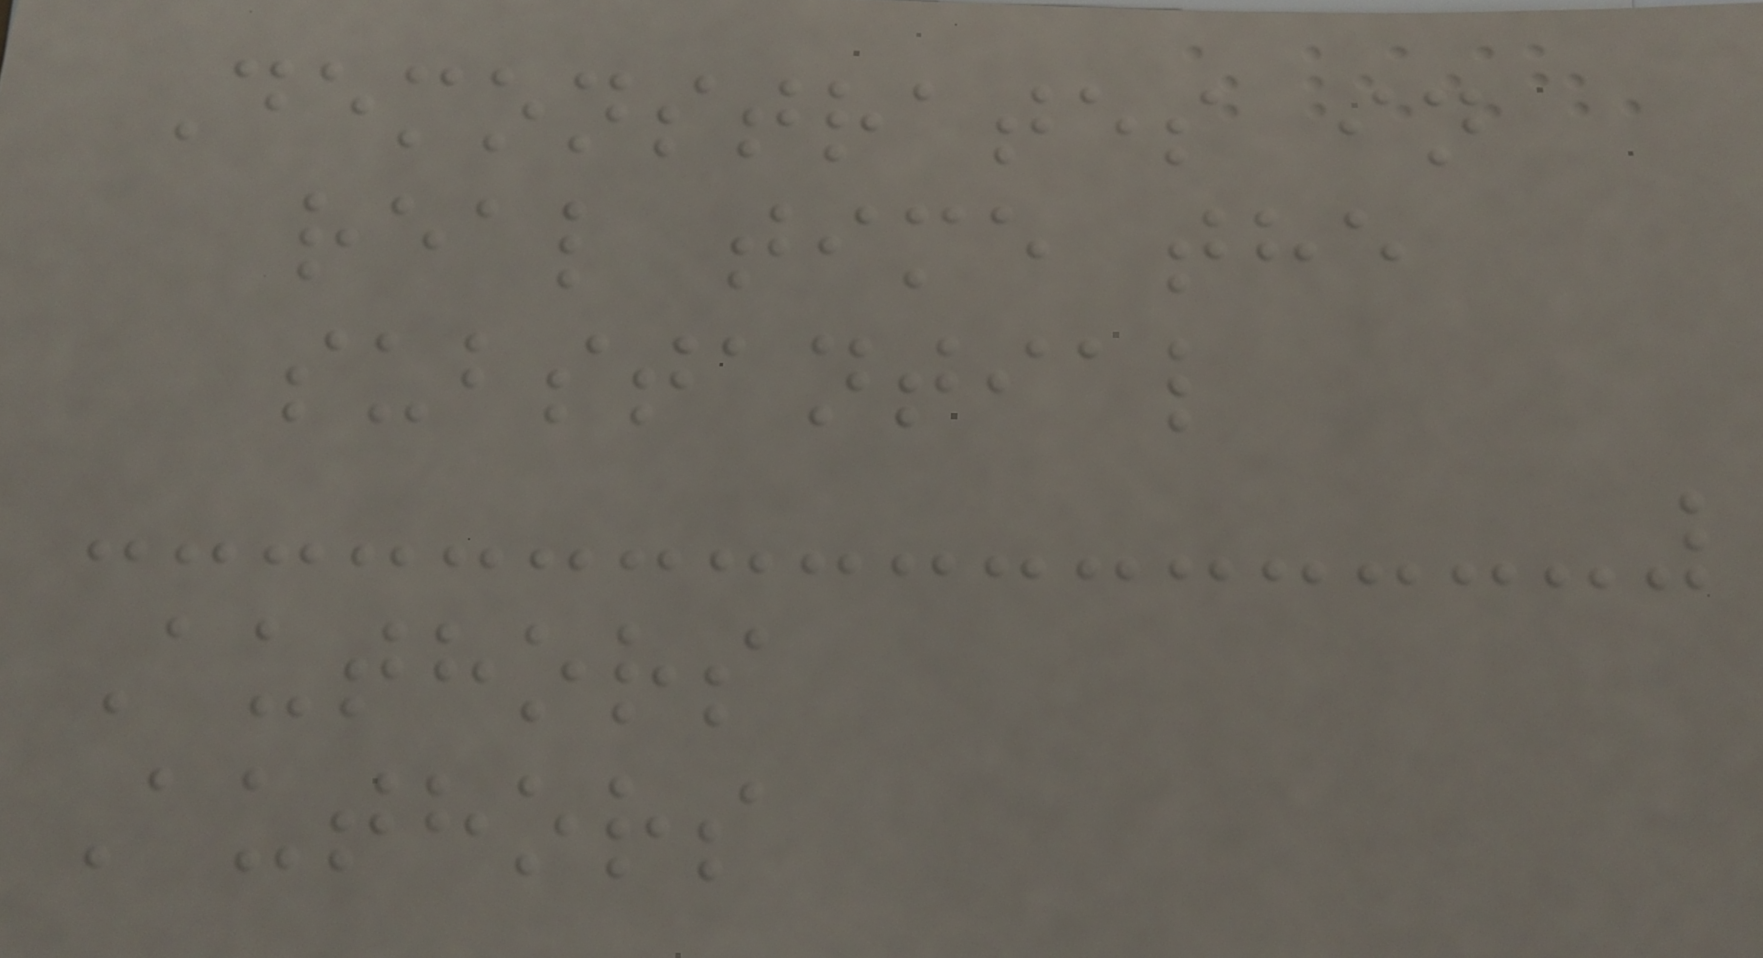Demonstrates in
real time the
substantial
Authors
Authors
